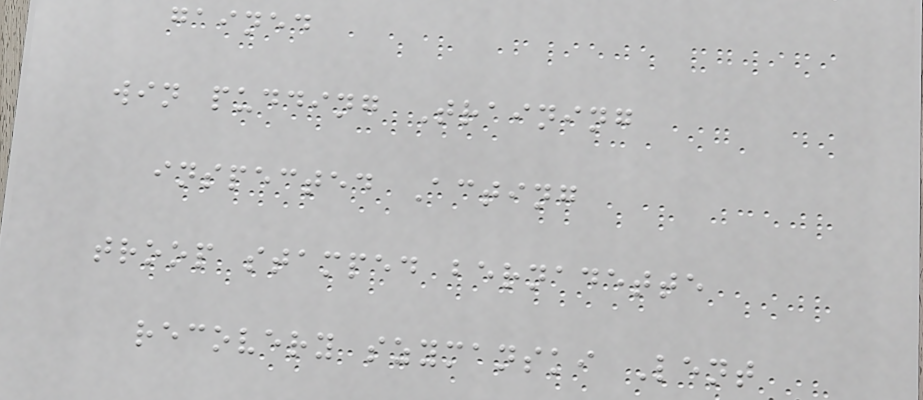gained
win pudding Training
inspected Acting
troop stamped bernadette
recovery szymanski Lent
